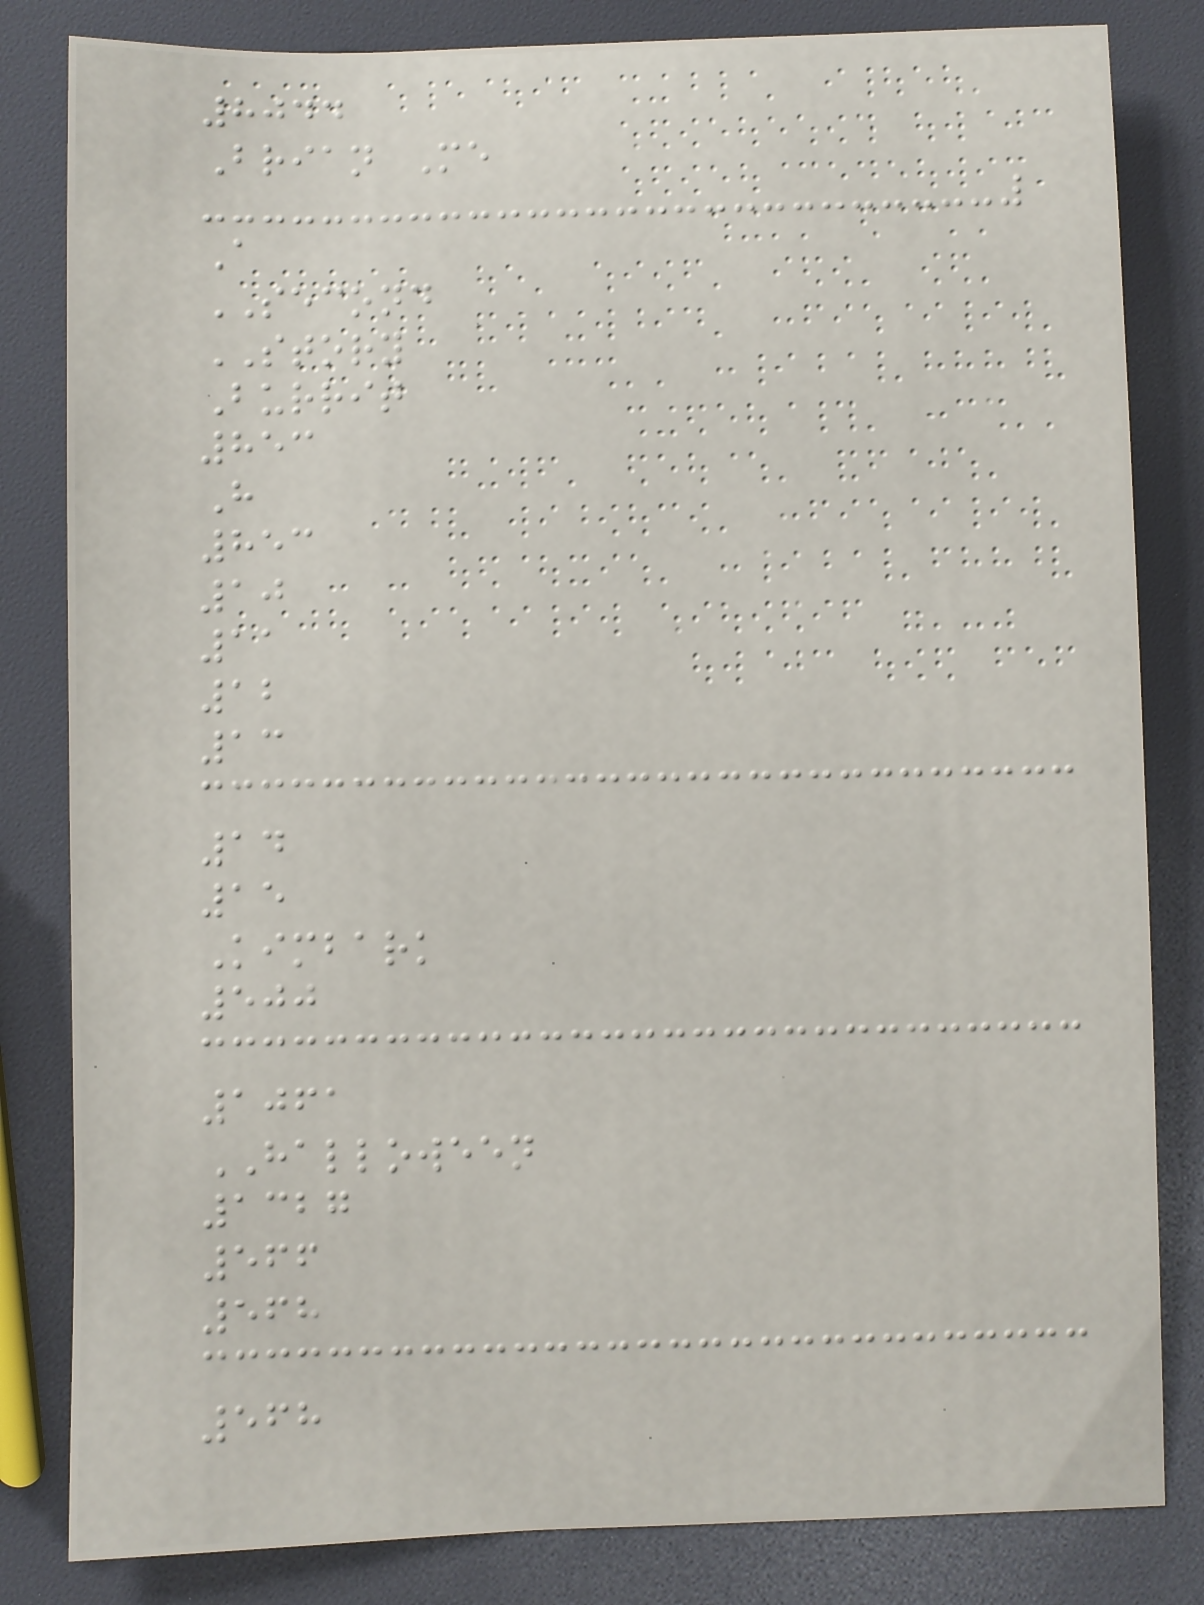8044
Brian Me
A
SECOND
STORY
Burrit
853
H
853
10
11
12
13
14
15
Kimbark
500
1061
HALLOWEEN
1327
566
568
568
